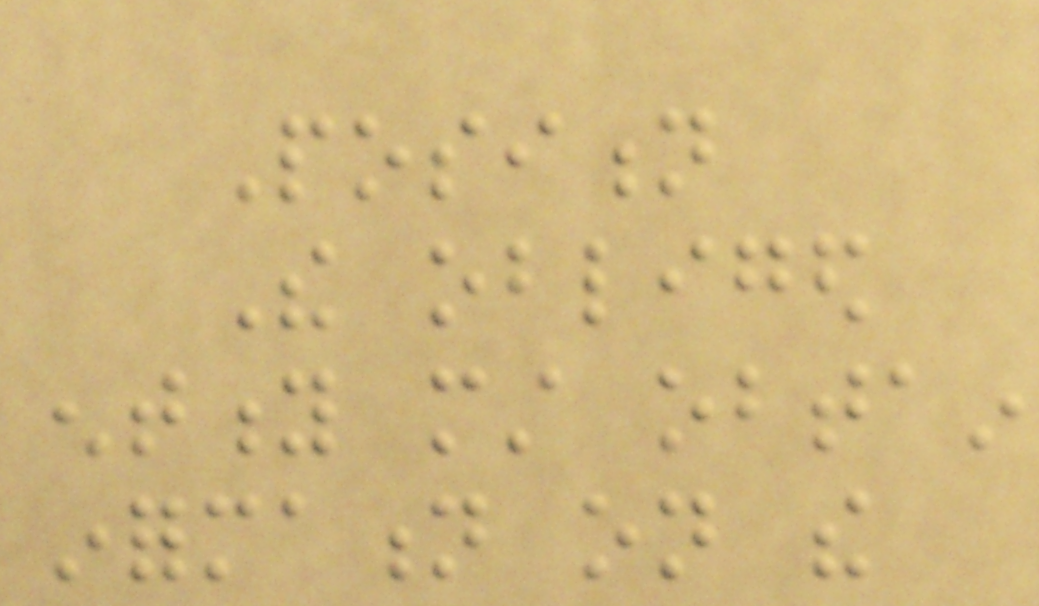Position
The obliged
entity must obtain
information on the
